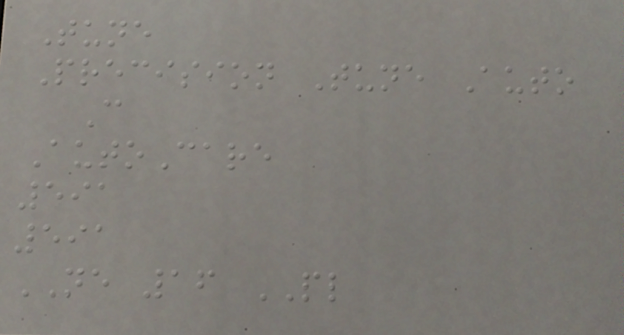Tune
Precision Tune Auto
C
AutoCare
591
591
NE 16 PL
